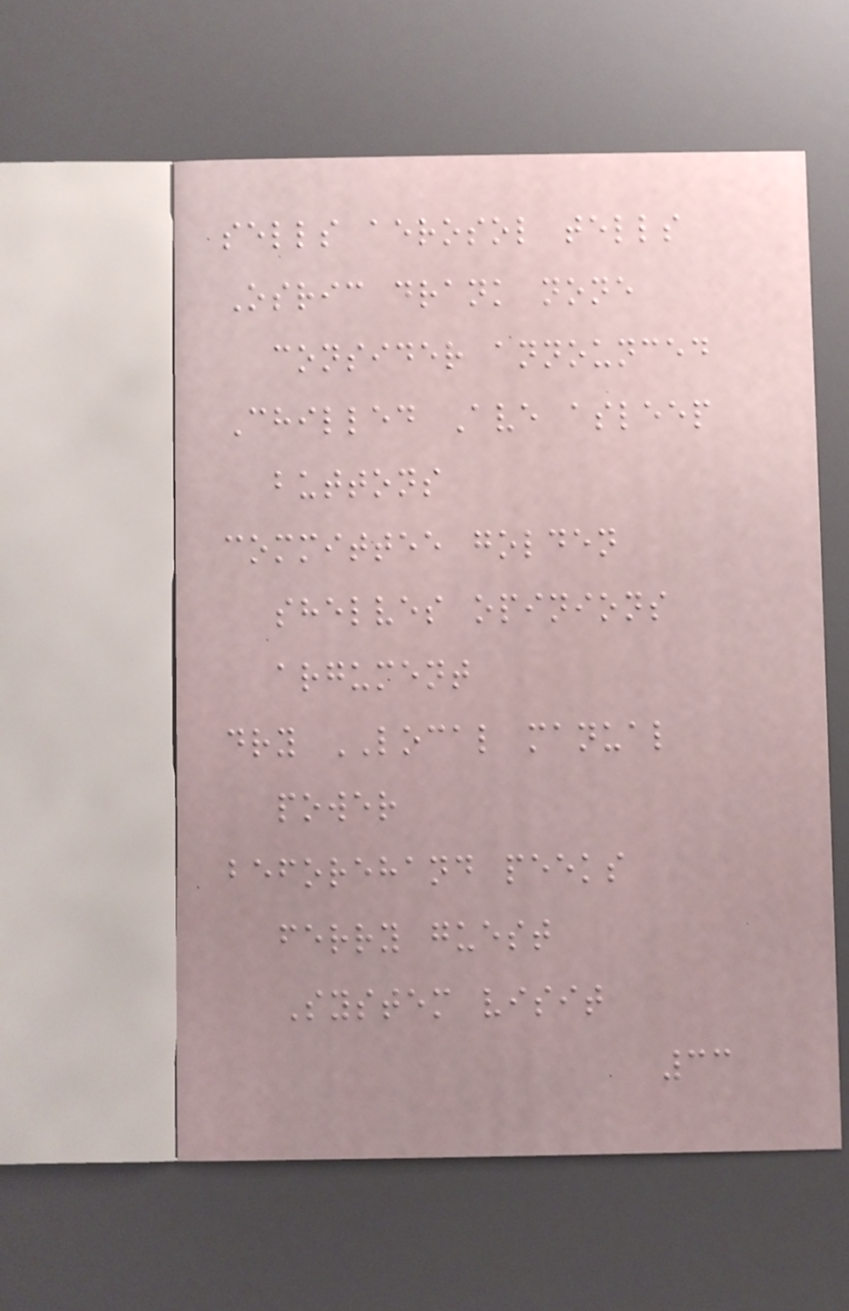sells aerosol tells
Osric drank none
consider announced
Chilled Ave asleep
buttons
committee golden
shelves opinions
argument
dry LOCAL manual
power
beforehand peeks
ferry guest
System visit
33
